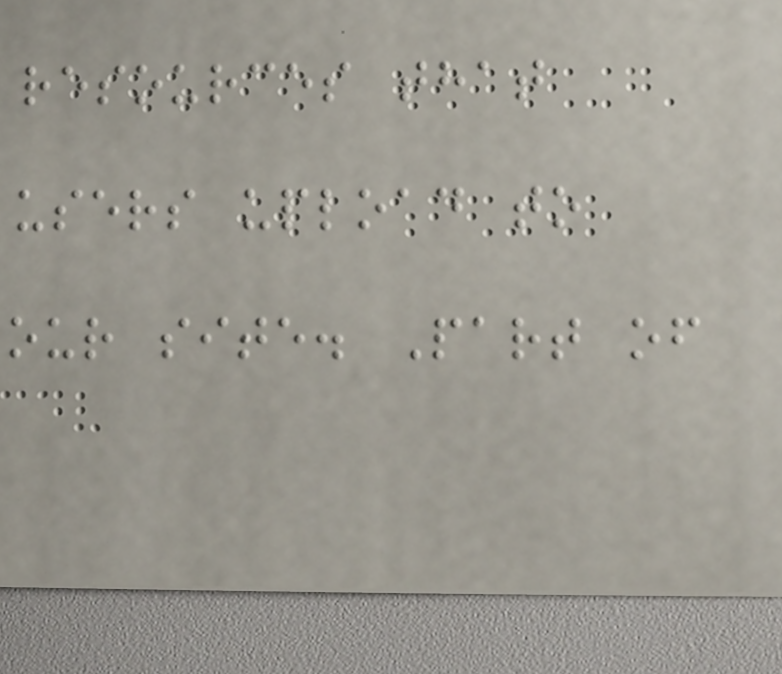resources that
users upload to
our site. Part of
